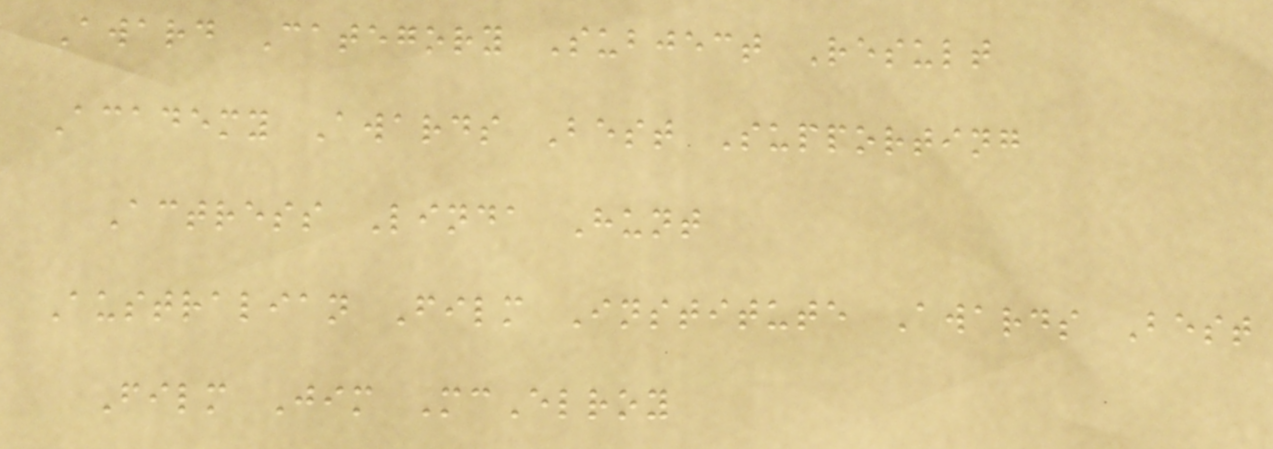Award Category Subject Result
Academy Awards Best Supporting
Actress Linda Hunt
Australian Film Institute Awards Best
Film Jim McElroy
